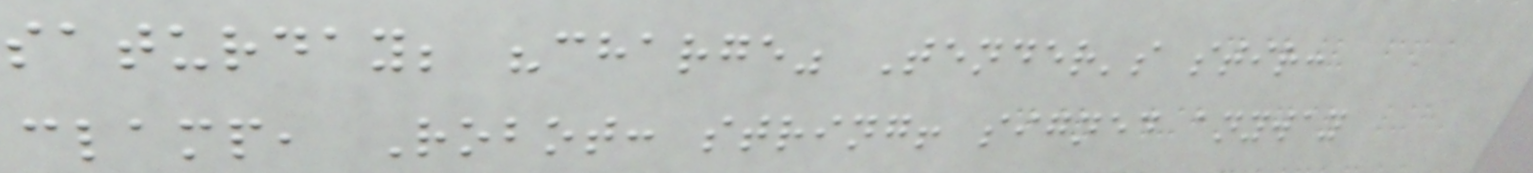saturday; "charge" Tender's stir:
clamp, Robot: string! signed anyway
